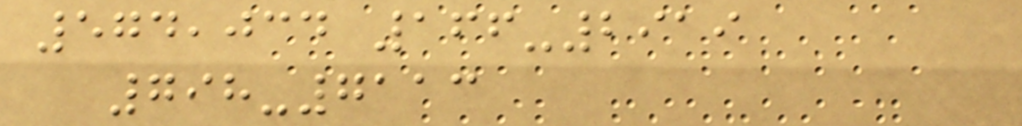574,034 166-2919
798-7113
